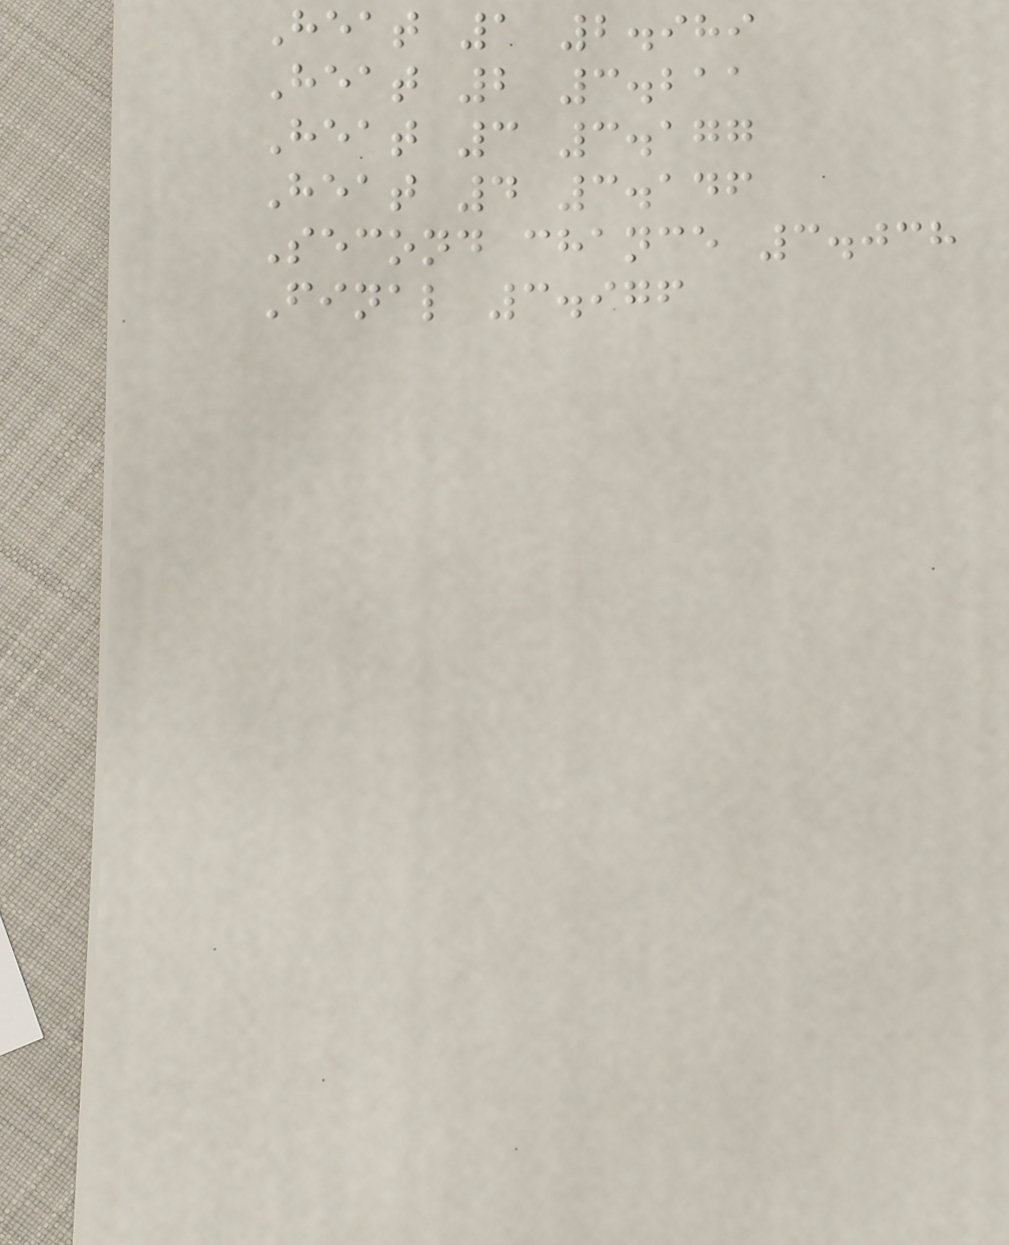Heat 1 2.989
Heat 2 3.211
Heat 3 3.177
Heat 4 3.146
Second chance 3.038
Final 3.976
